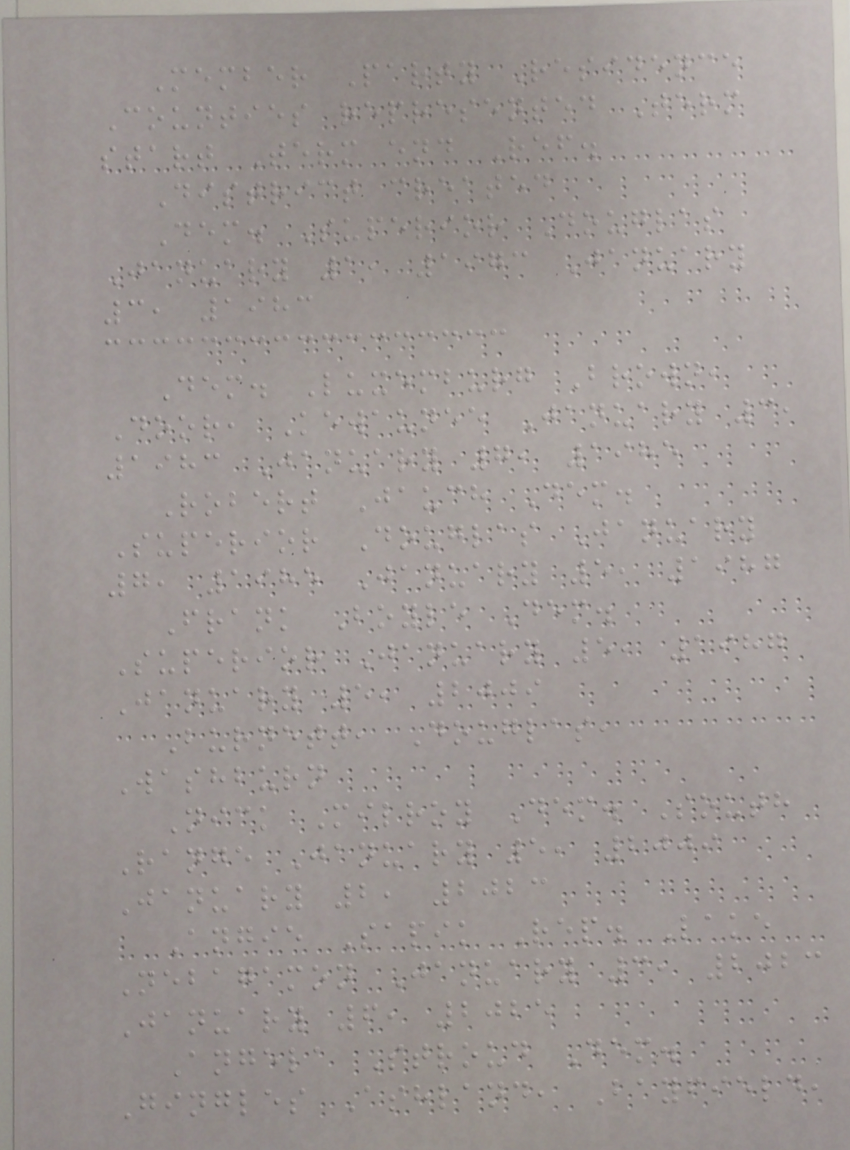Member Party Residence
Counties represented Term
start Term end Ref.
District created
Dem. Superior Douglas
January 1, 1973 January
3, 1983
Dem. Luxemburg Brown,
Door, Kewaunee January 3,
1983 January 7, 1985
Robert Jauch Dem.
Superior Douglas January
7, 1985 January 5, 1987
Frank Boyle Dem.
Superior January 5, 1987
January 5, 2009
Burnett, Douglas,
Washburn
Nick Milroy Dem. South
Range January 5, 2009
January 2, 2023
Angie Sapik Rep. Lake
Nebagamon January 3, 2023
January 6, 2025
Angela Stroud Dem.
Gingles Ashland, Bayfield,
